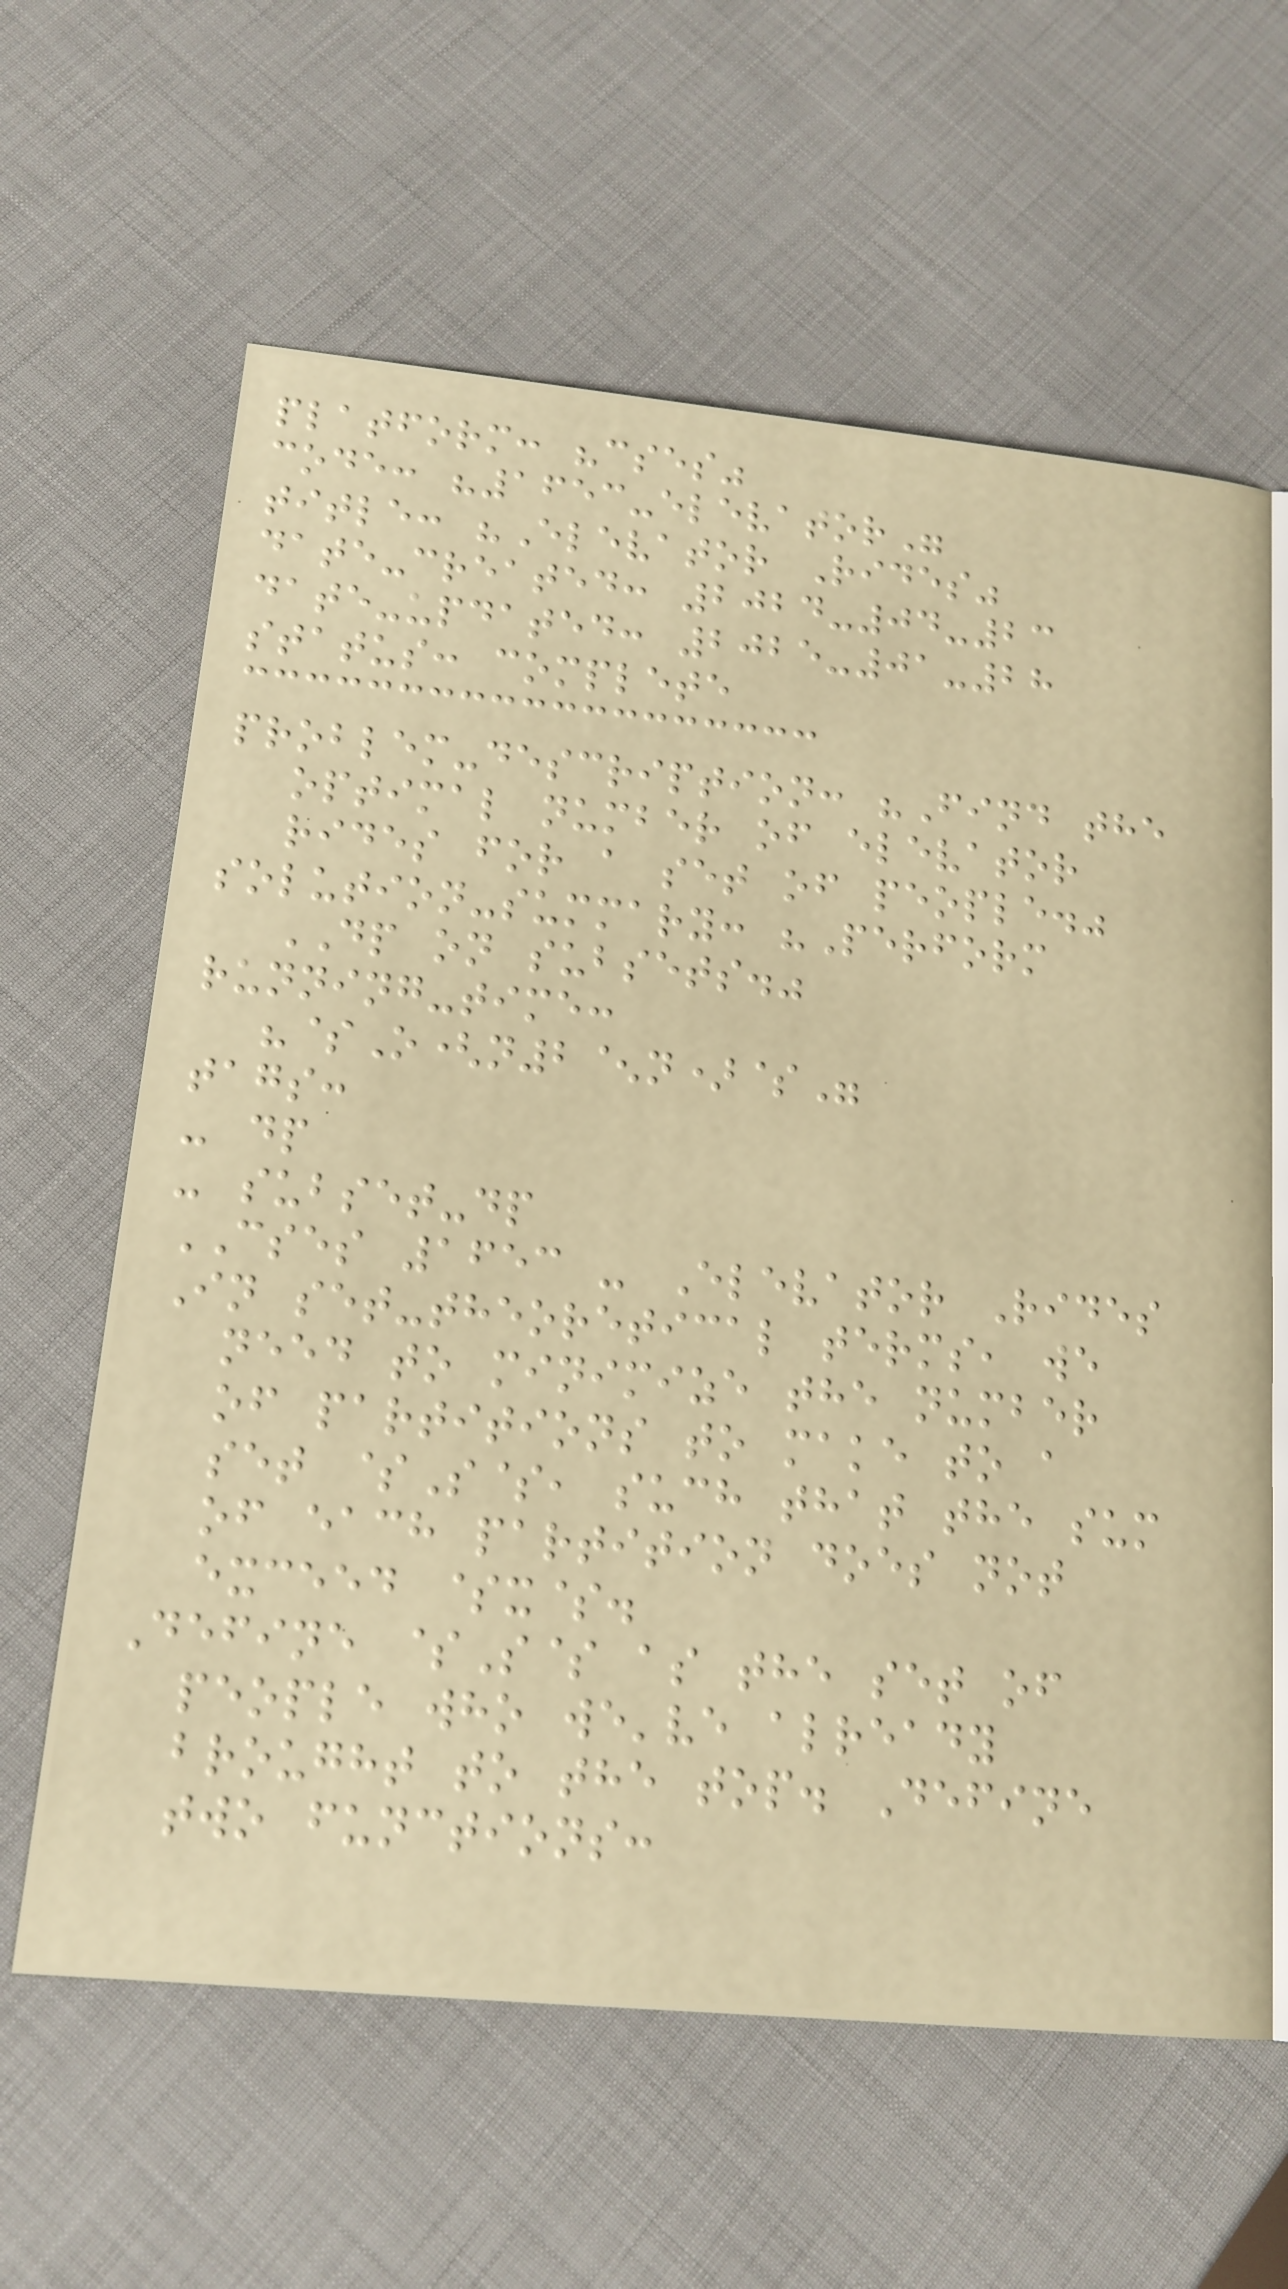platform: "cses"
code: "1653-elevator"
title: "Elevator Rides"
date-created: 2024-04-23
date-updated: 2025-01-28
status: complete
problem-description: "Find the
optimal number of elevator
rides for a set of people."
solution-summary: "Perform
DP on subsets."
running-time:
"$O(n2^n)$"
tags:
- dp
- subset-dp
CSES 1653 - Elevator Rides
In set-theoretical terms, we
need to minimize the number
of partitions to make to a
set $S$, such that the sum
of each partition does not
exceed $x$.
Define $S$ as the set of
people who we've already
brought to the top. Define
two functions:
